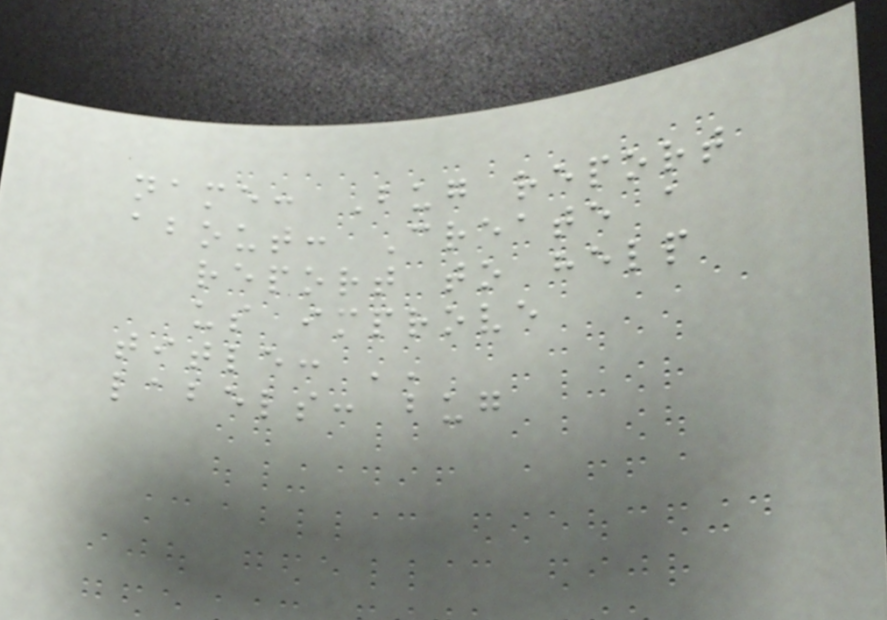name: Bug report
about: Create a
report to help
us improve
title: ''
labels: bug
